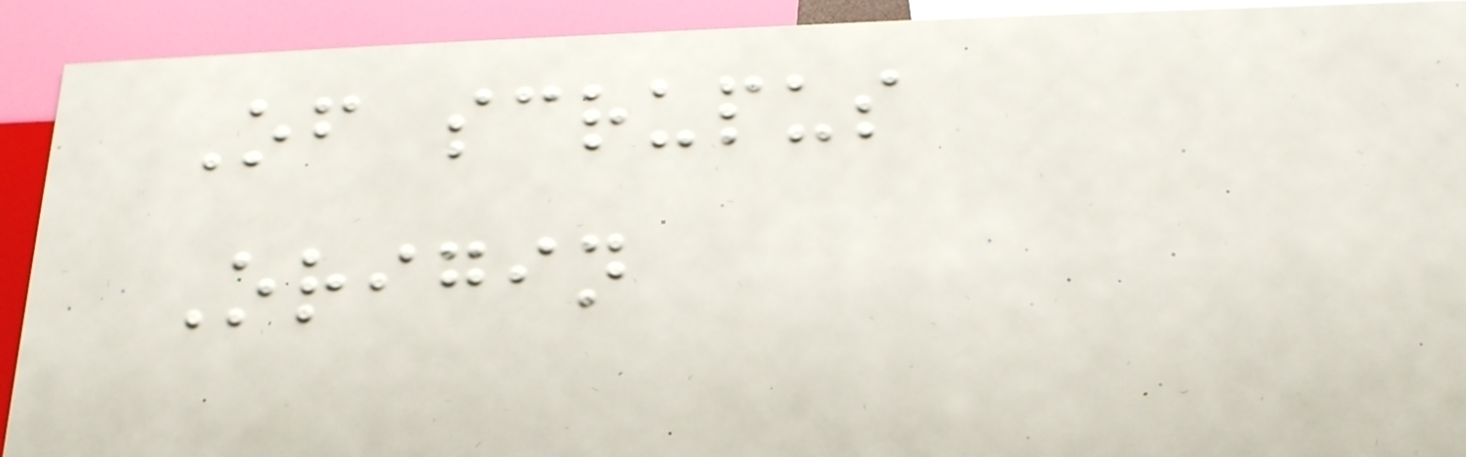Of scrupus
Origin
